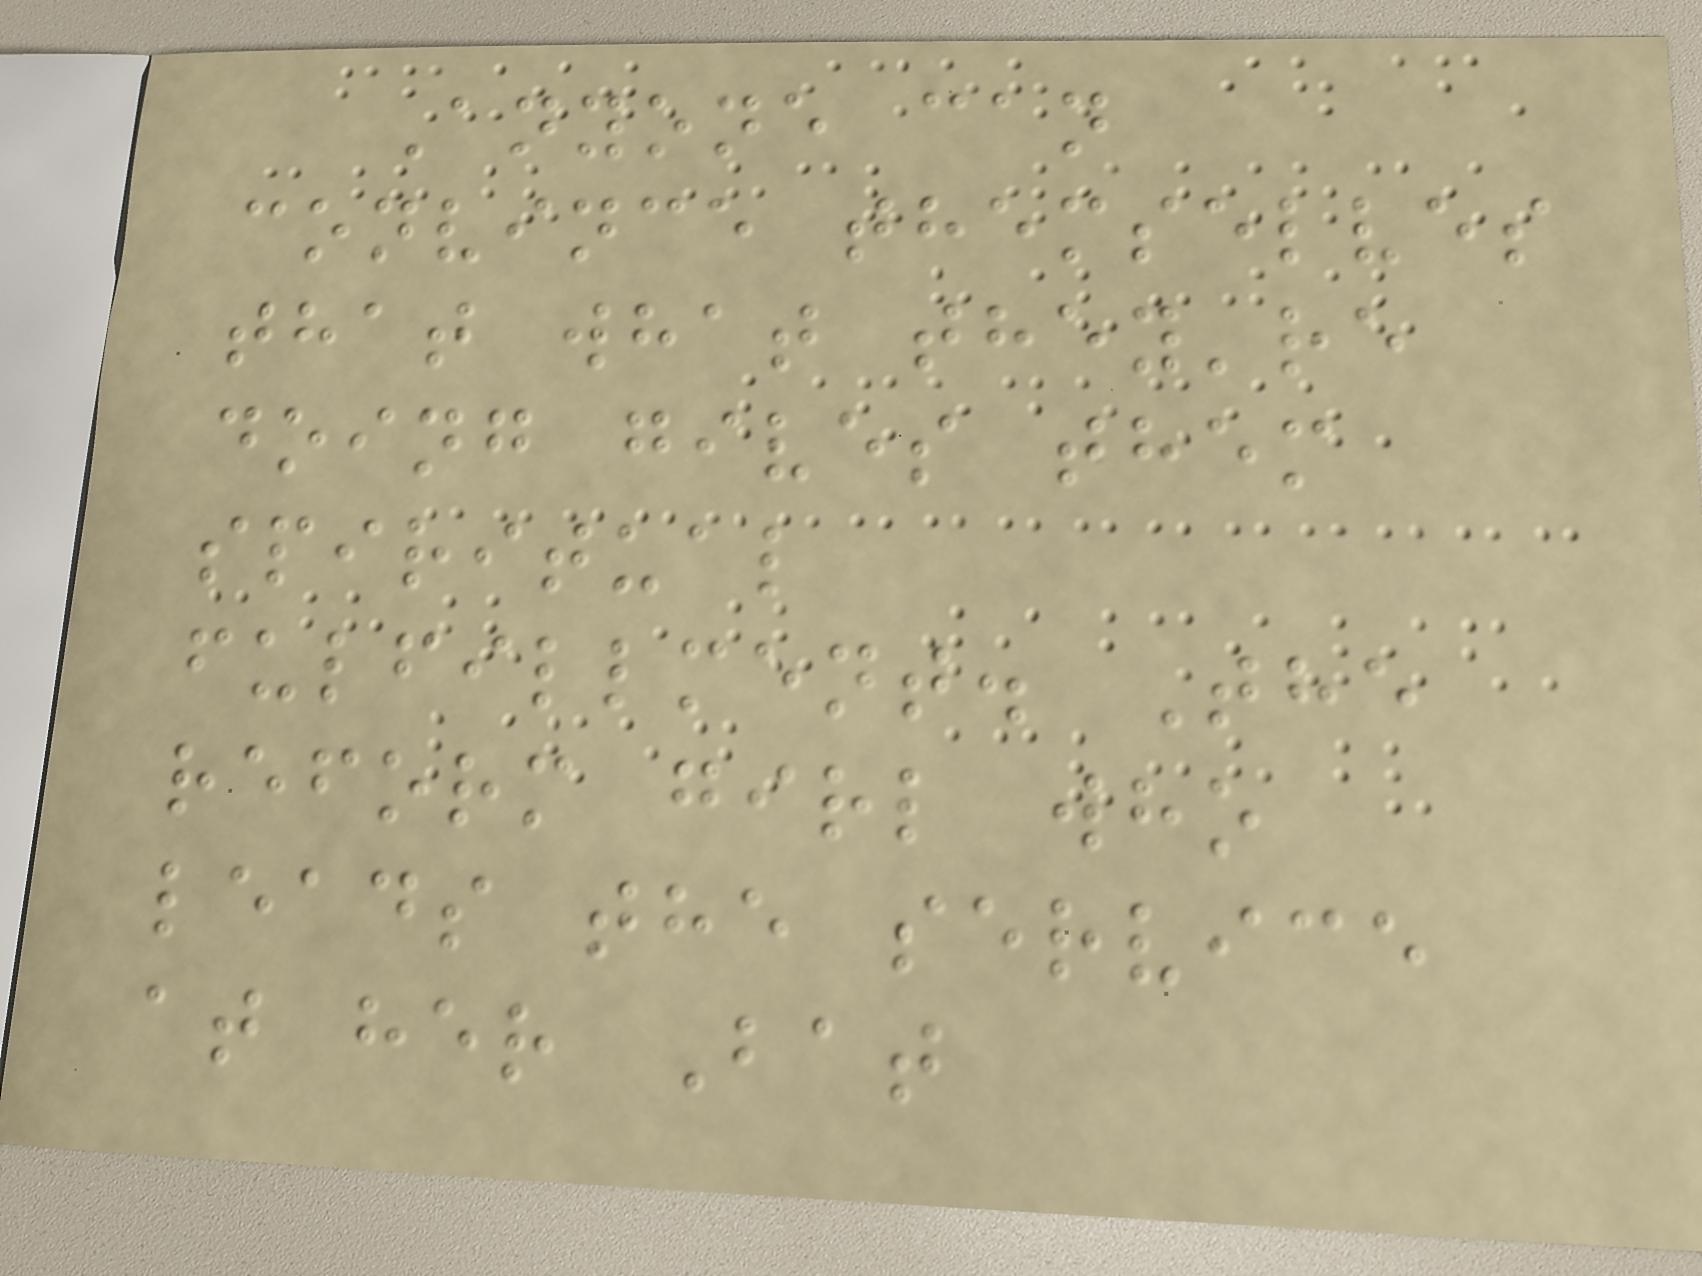Anyone can
convince themselves
that what they're
doing gives them
spiritual
fulfillment. The
reform girl who
leads the service
at her Bat
